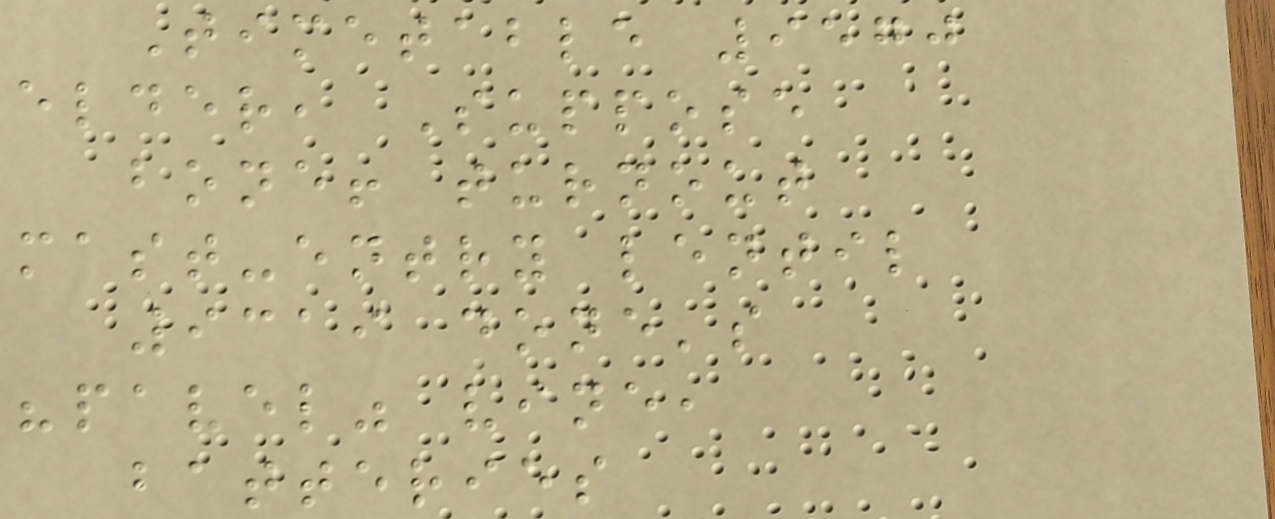Timetable 9570
elder, Suppose
bone! turnout
mast-entry lentil
9319 done's
"pavel" vine,
batteries
